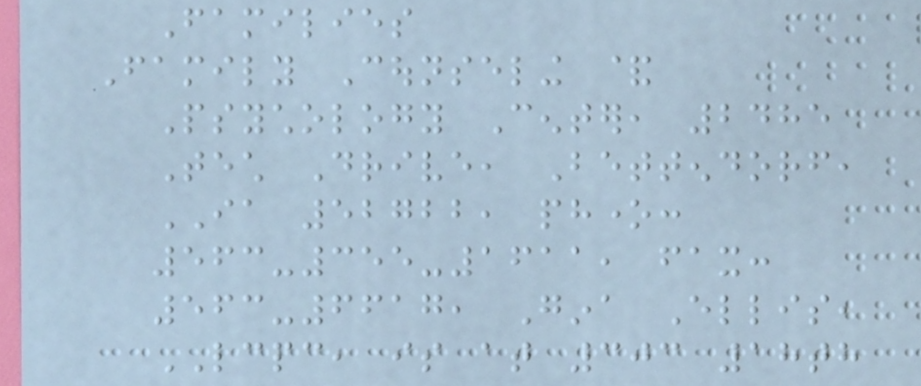Families
Family Counseling &
Psychology Center, 2485
Tech Drive, Bettendorf,
IA 52722, phone:
563-355-1611, fax:
563-6617, Gina Ellis,
LCPC, is at 303 18th
